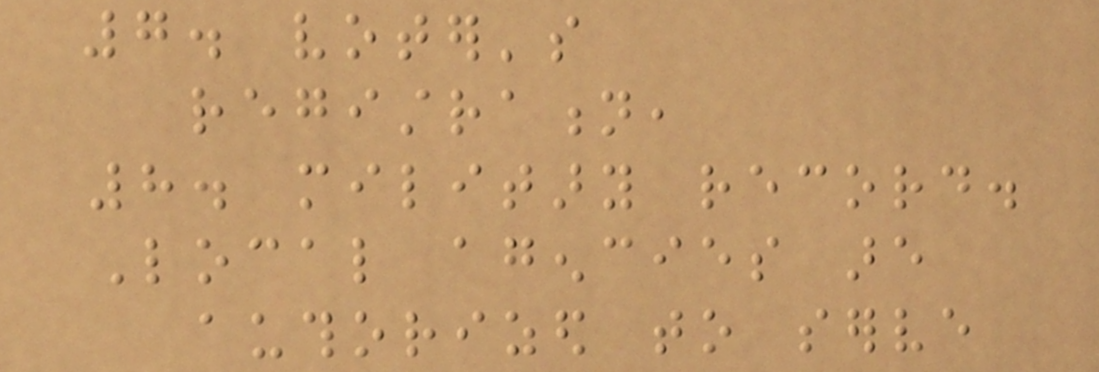7. voter's
registration,
8. military record.
Local agencies are
authorized to serve
